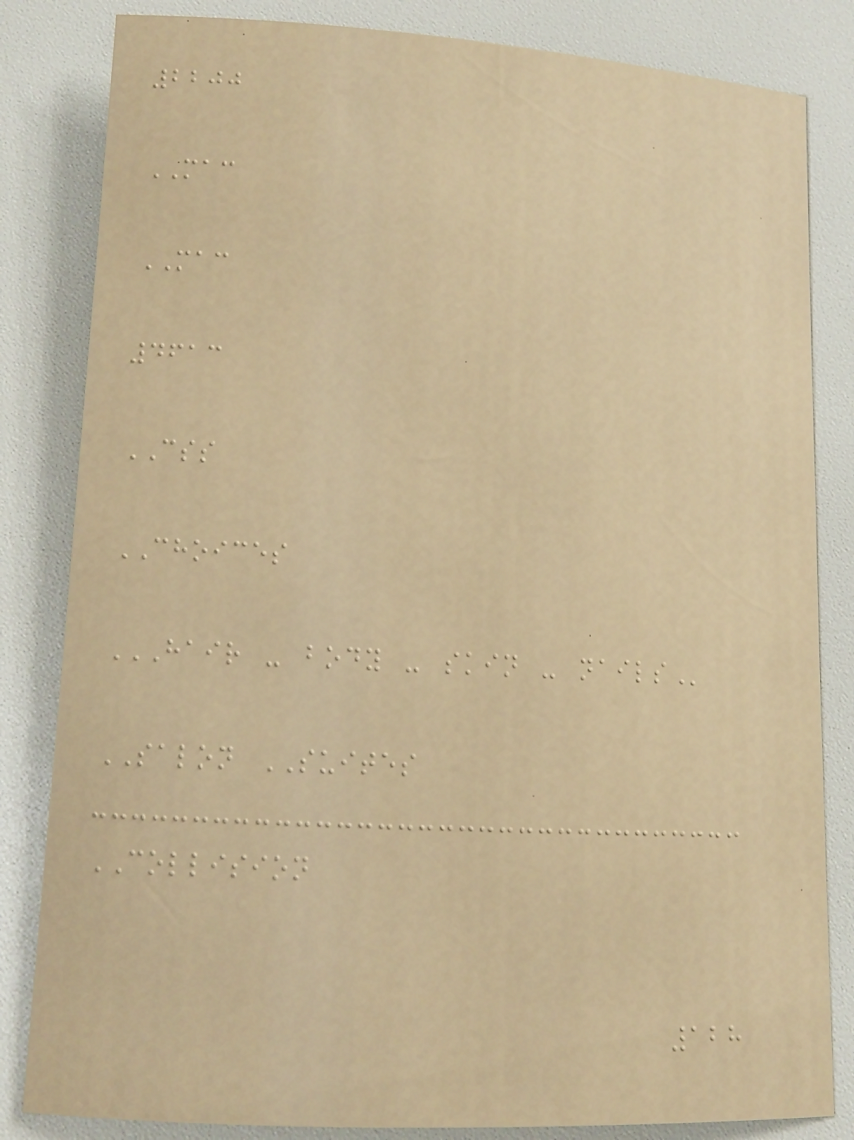2200
MAC
MAC
4613
CSS
CHOICES
HAIR - BODY - SKIN - NAILS
SALON SUITES
COLLISION
128
